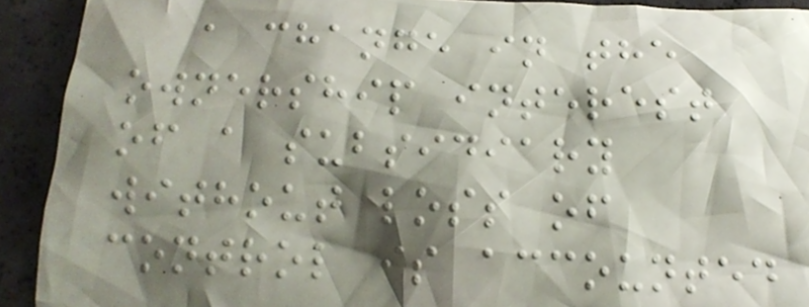a change in the
ownership interest
of a subsidiary
without loss of
control is accounted
